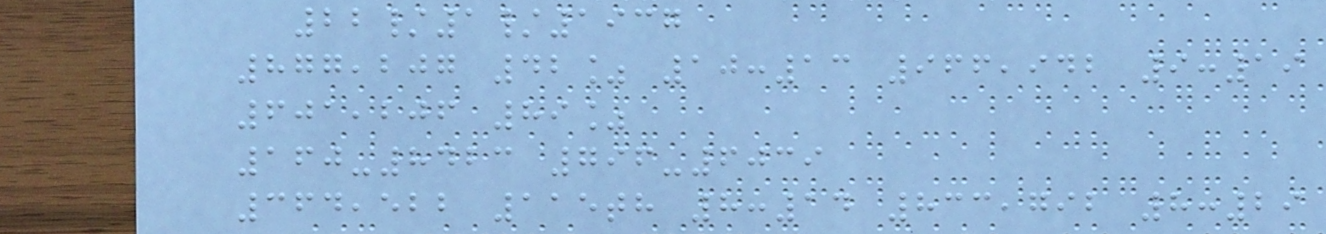22/1/1937
877,207 42% 10:13 966,942 9:19
601,206 89%
160-8423 796-6039
364,522 115th 8:14 833,792 8:29
